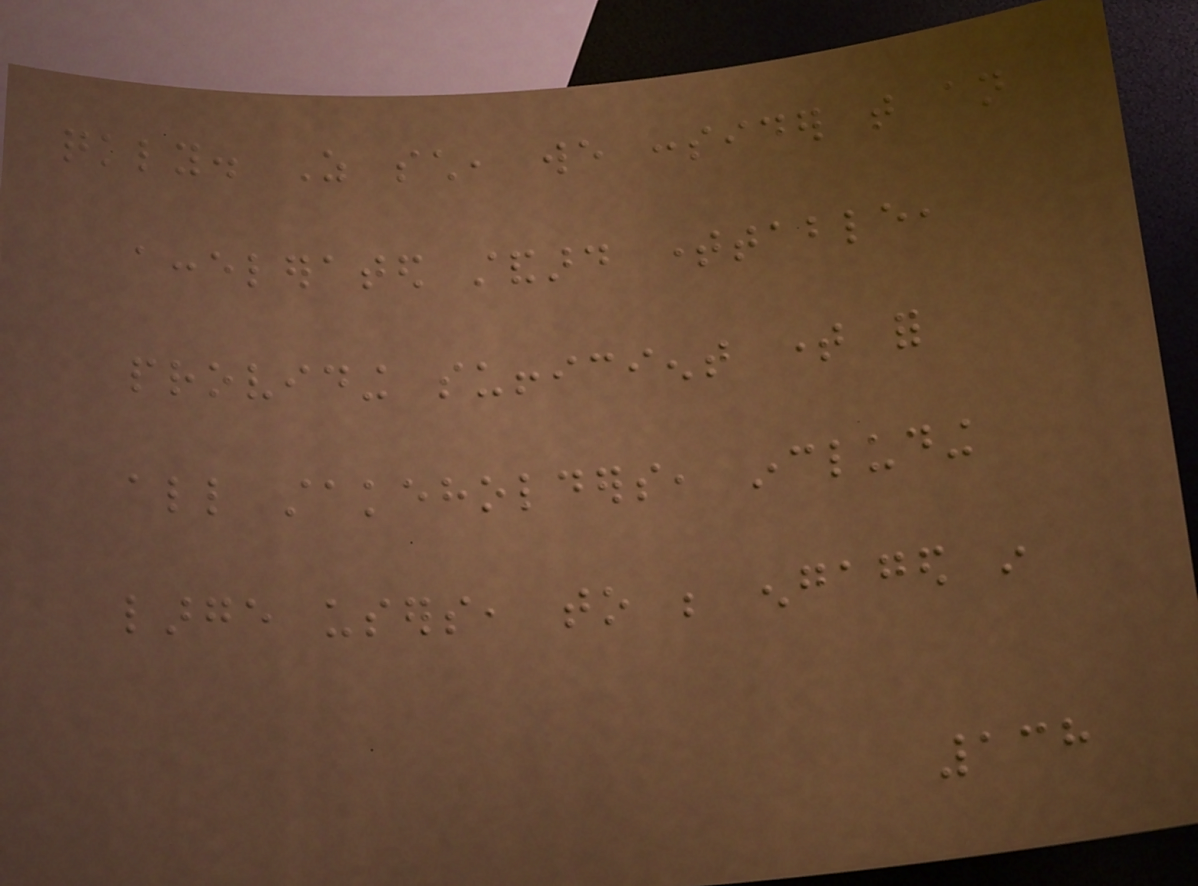quickly. As such, we consider that an
accelerated standard timetable,
providing sufficient time for
all stakeholders, including
large users, to be engaged in
138
